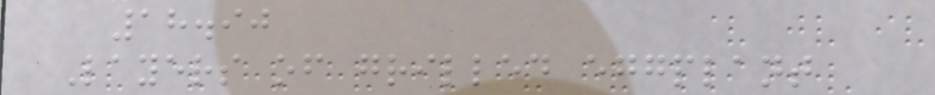18.90
Layers of grilled eggplant
